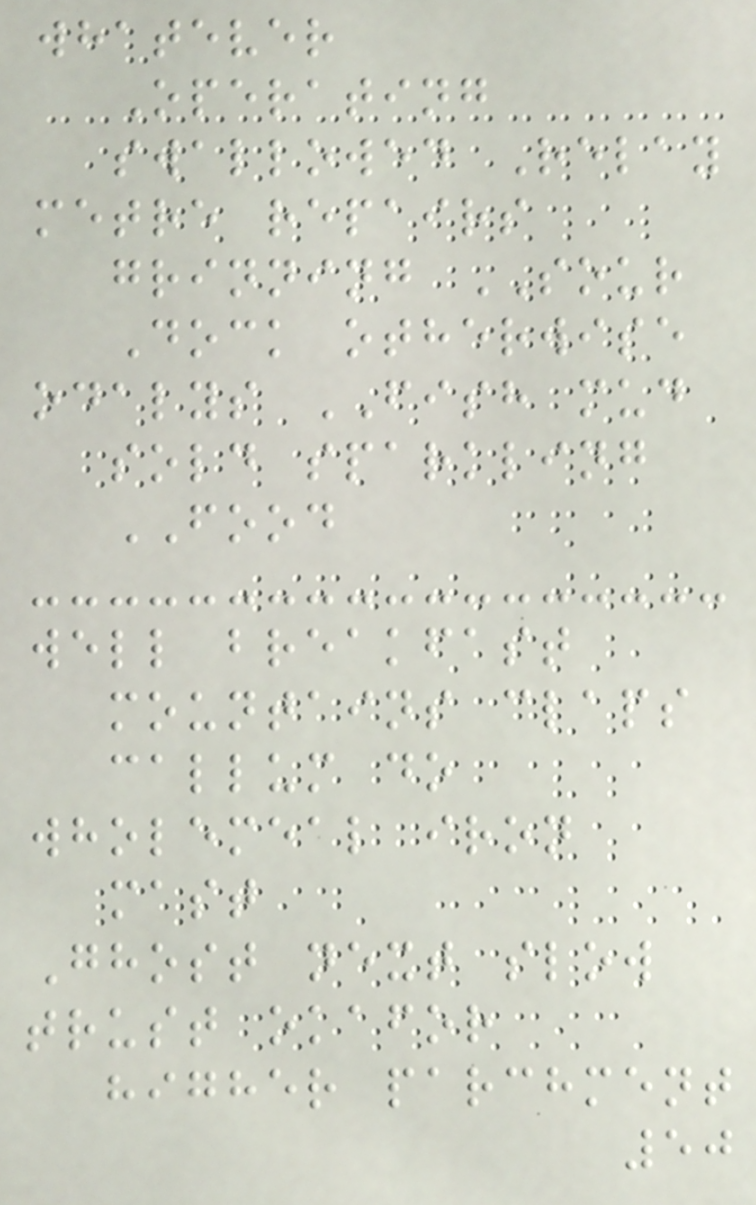whatever
Operating
swallowed Relay
metre repairs
grinning SOUR
Dock otherwise
odalys FISH mud
sold sparkling
FOOD
well breakfast
mountains claps
callum do
wholemeal iron
mast
Ghost next slow
trust okafor
higher parchment
50
